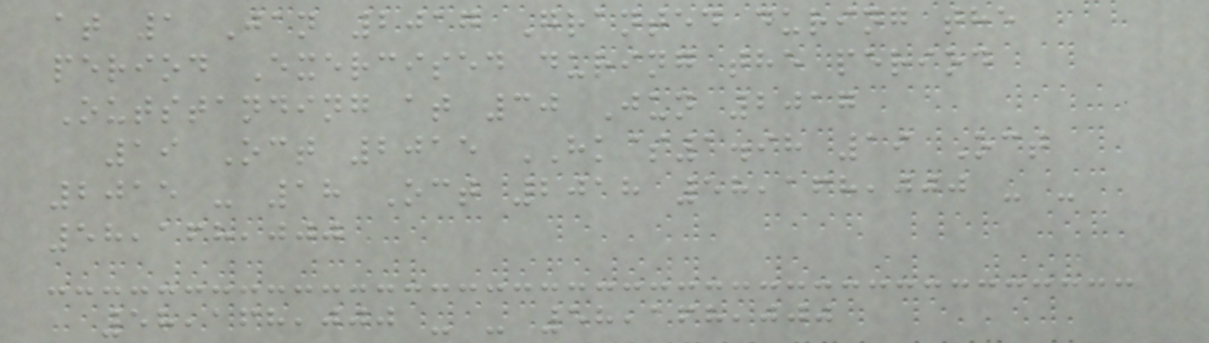at 1 Jan 2017 Granted during the
period Exercised during the period
Outstanding at 30 Jun 2017
19 Oct 2015 HK$1.98 19 Oct
2015 - 18 Oct 2018 58,168,000 - -
58,168,000
58,168,000 - - 58,168,000
